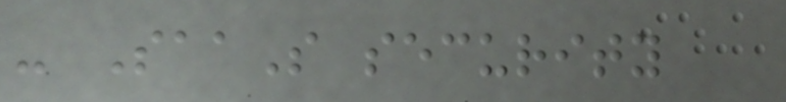- SaaS security
